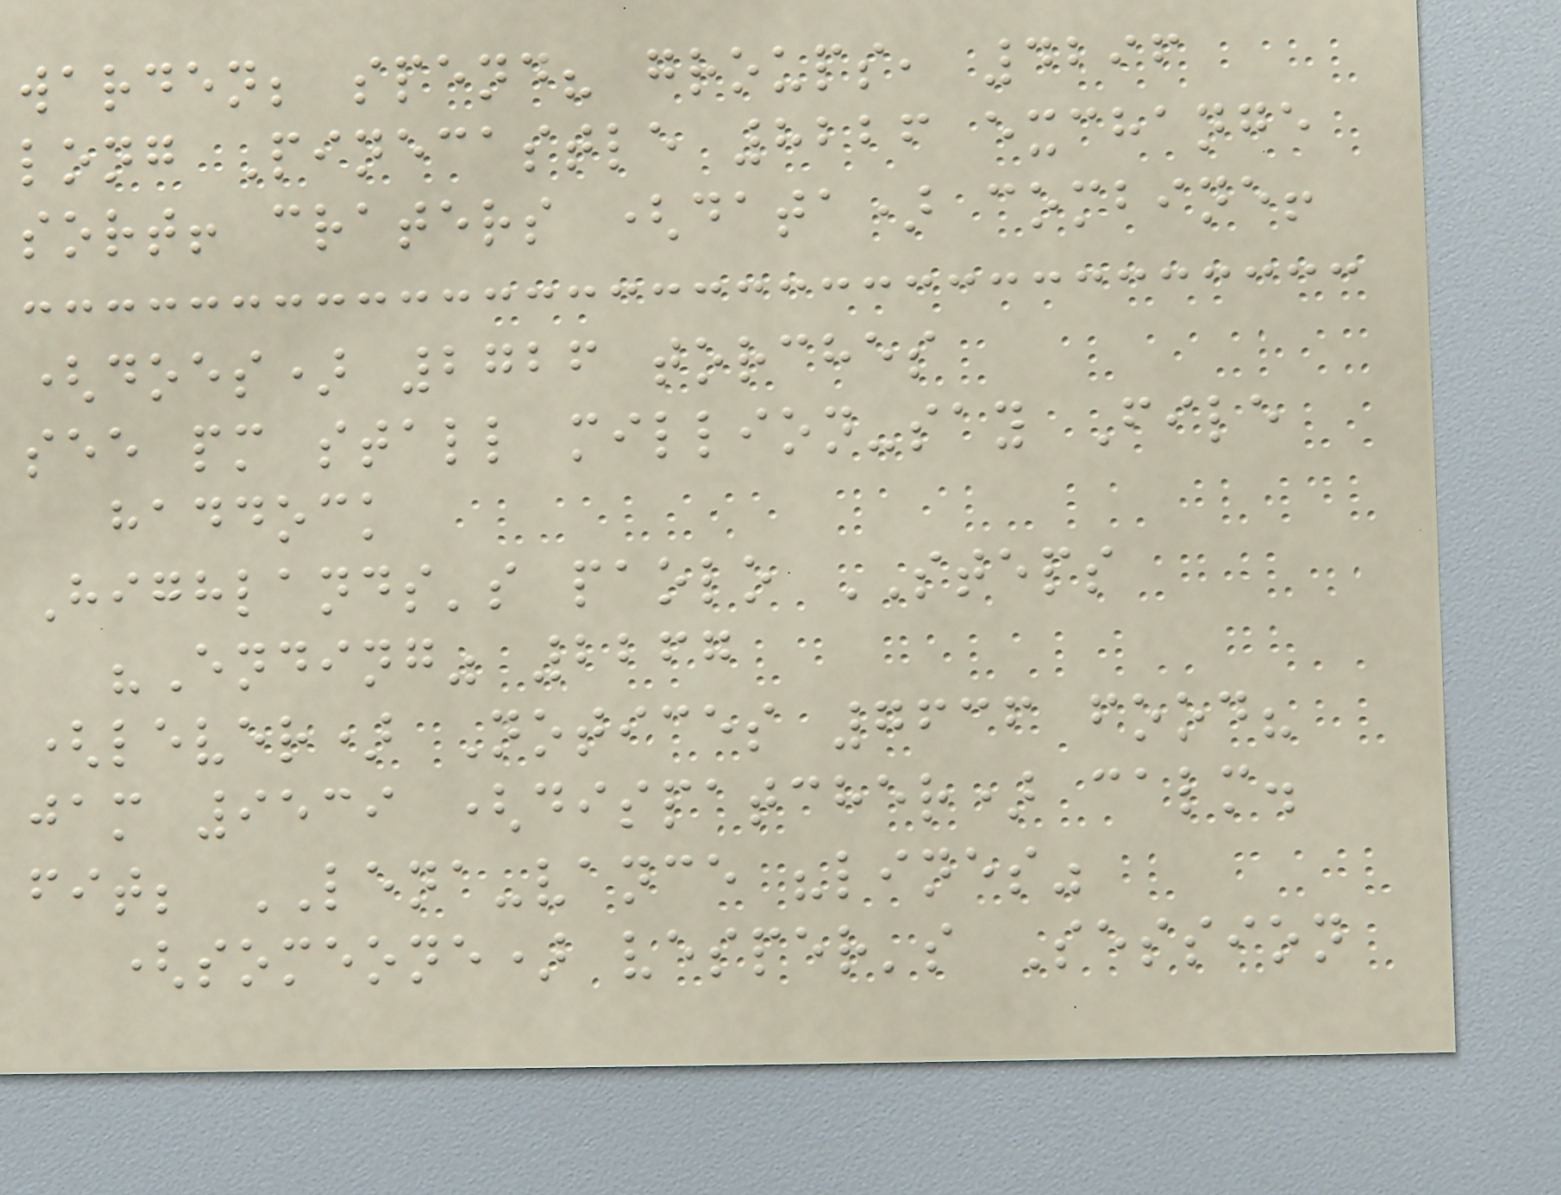warden; spend? groups, 4296
long Pinecastle 8226 exchange
sort! craters (data) combine!
(does) 2726 torches
see pm stall million-say File
haddock
Highlands's paolo STEPS
"Ending" 2267
(lever) Notices 7636 food?
jam 9539 (dispatcher) calm.
fit; LENA-vance "lines"
(someone) vesper's Session
